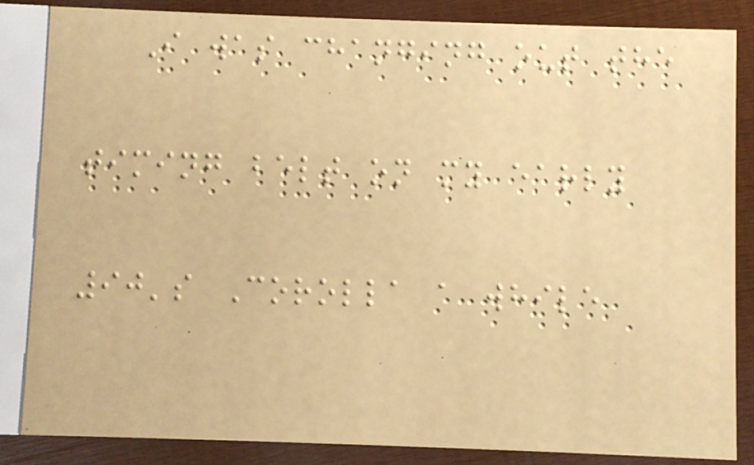I was changing out the
timing belt on my early
90's Corolla a while
